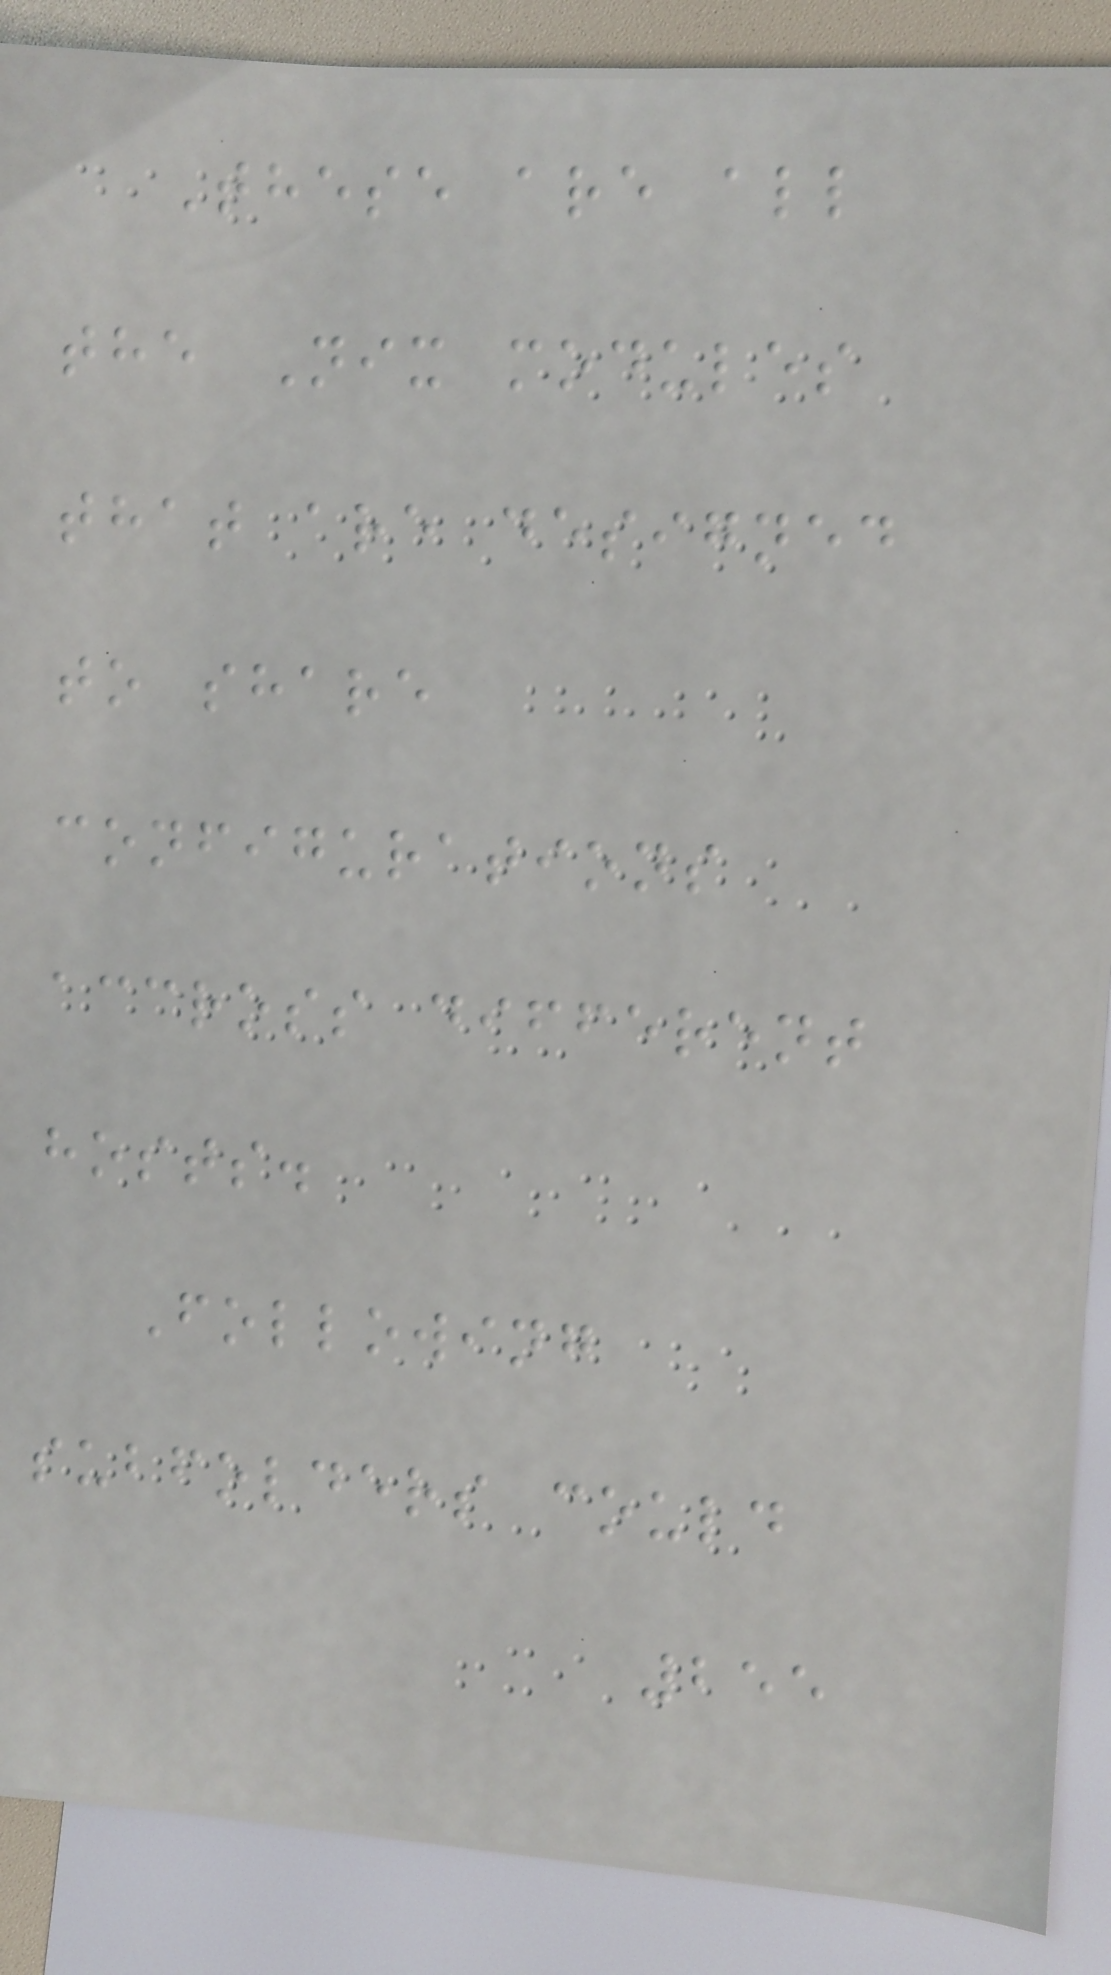These are all
the Nix modules
that are designed
to share
configurations
accross different
hosts.
Following
subfolders could
255
